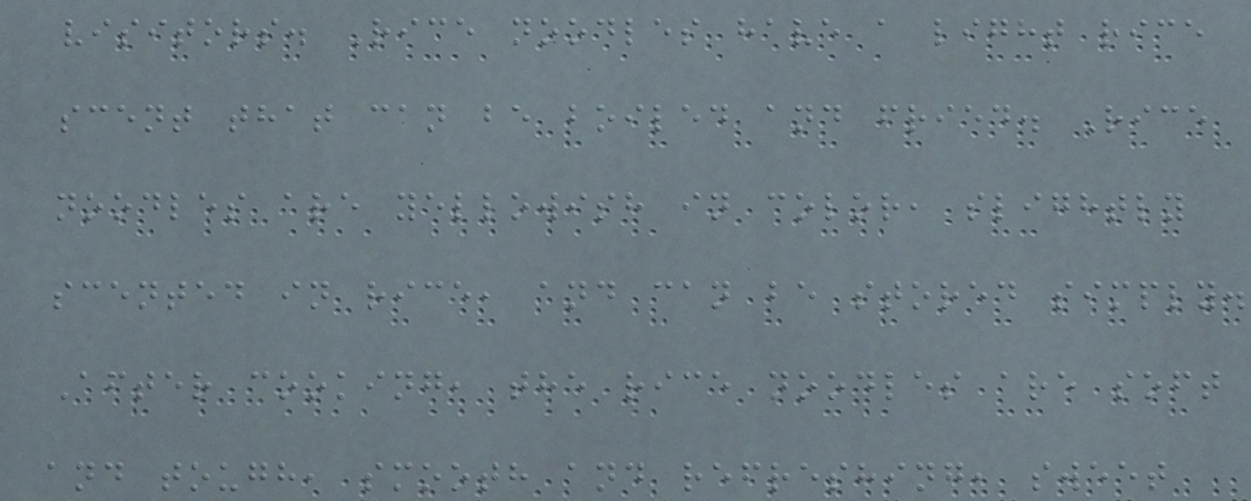visitors. Rice noodles have a light rice
scent that can be boiled and fried. Rice
noodles are yellowish in color, slightly
scented in rice, and can be stored simply.
After cooking, the rice noodles are soft
and tough, smooth and refreshing, sweet
